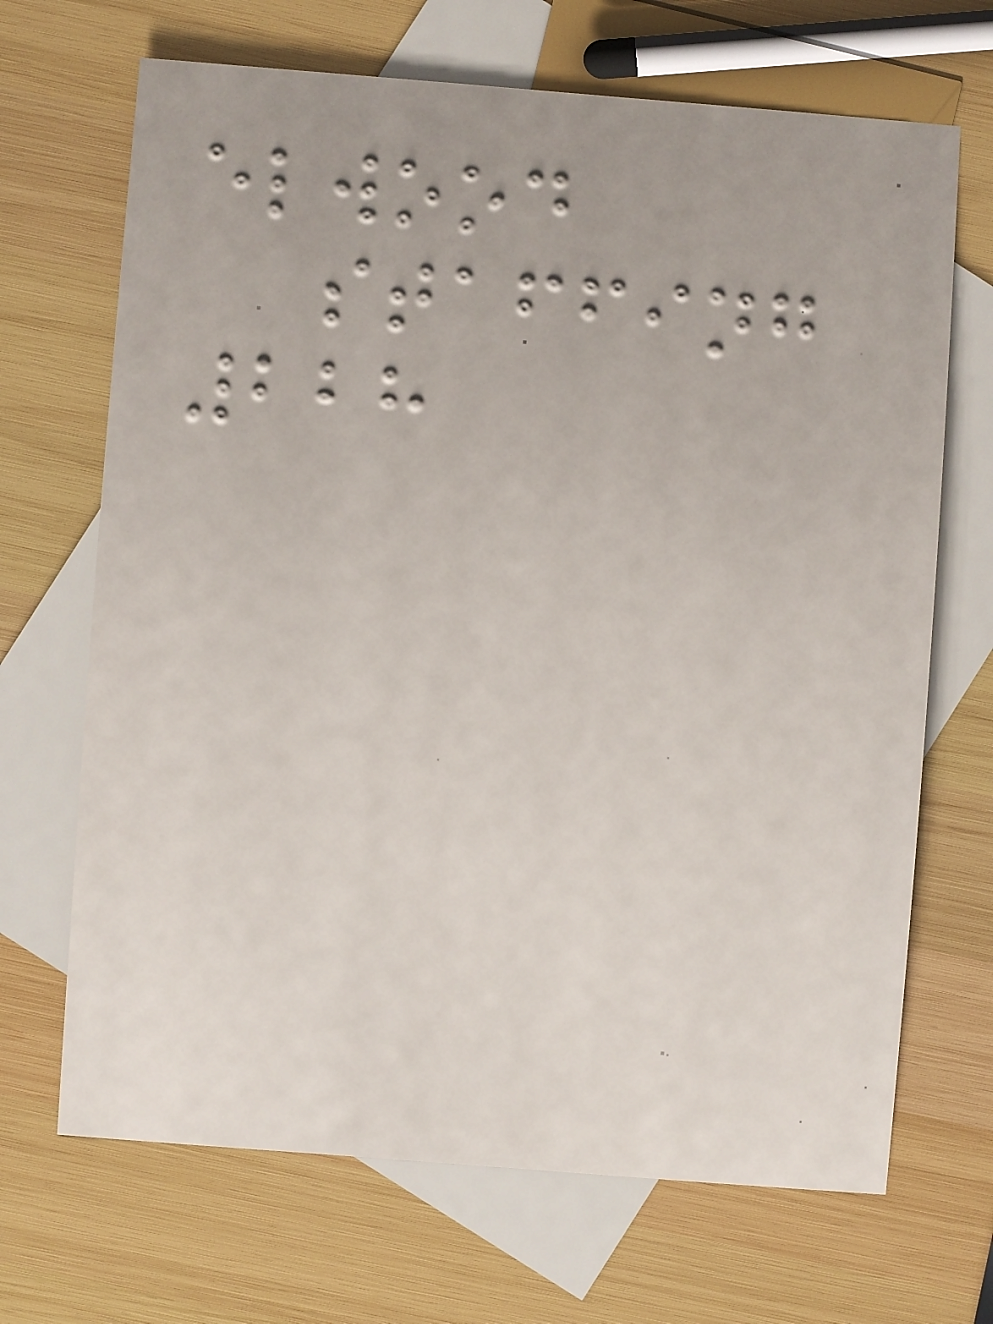elwood
staffing
228
